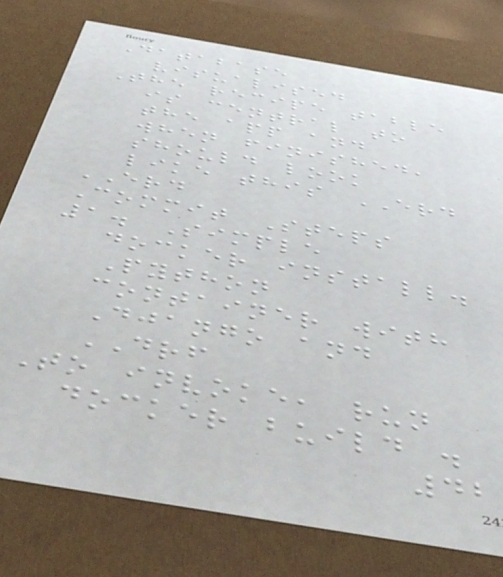Database
visualised
The recipe table
is central to
the app and
when finished,
should look
like this ERD
ERD
Commit Steps
1. Simple
docker install.
Python
container with
Django and
DRF
To invoke, run
docker build .
42
